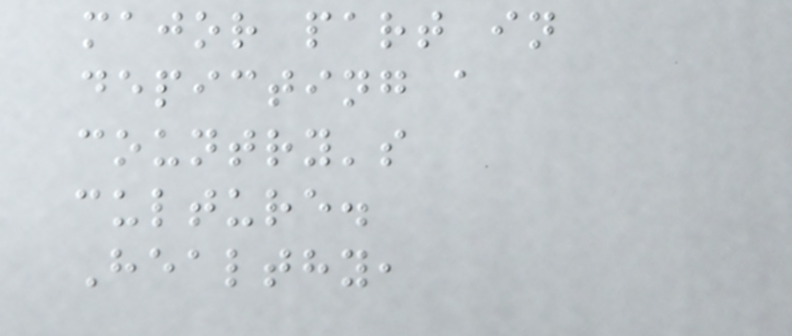major part in
depicting a
country's
culture.
Healthy,
